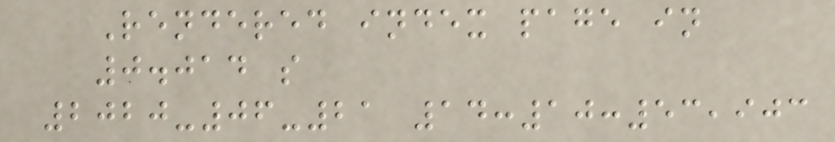Rendered index page in
0.014 s
2020-06-21 14:10:53,903
